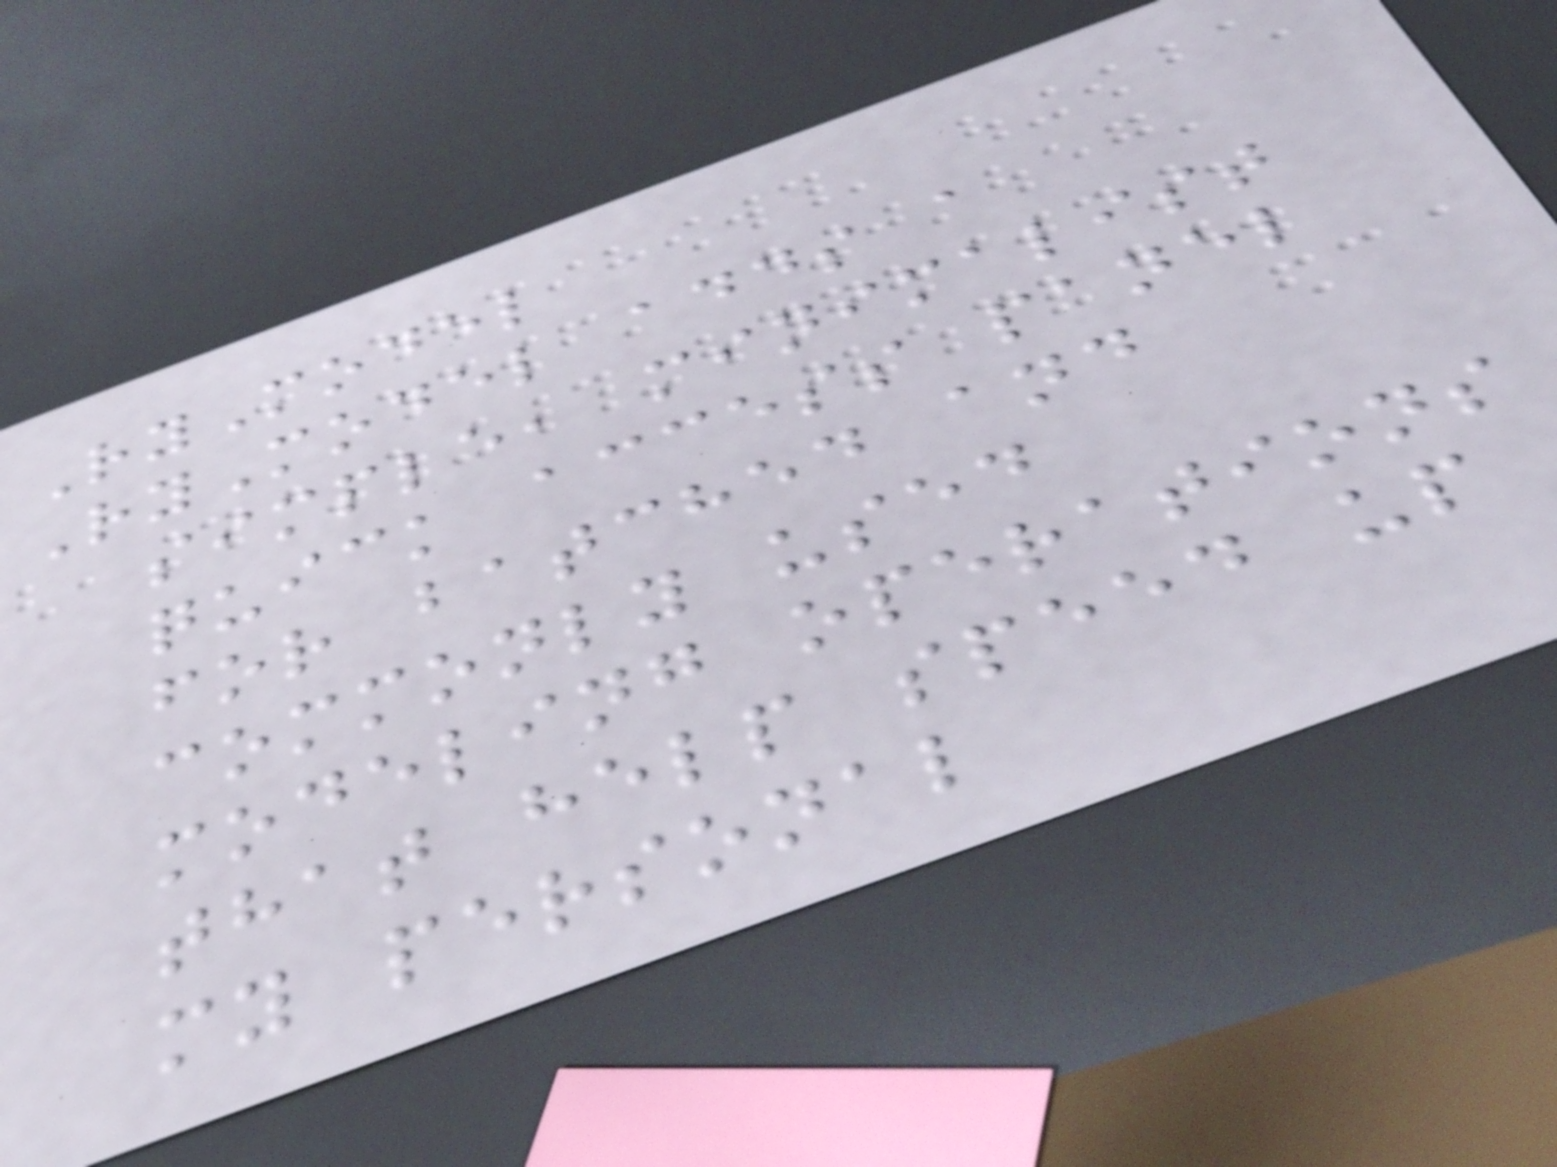RyModel
RyModel adds a
simple, minimalist
quick access panel
for batched and
commonly used
modeling operations
that help speed up
my personal
